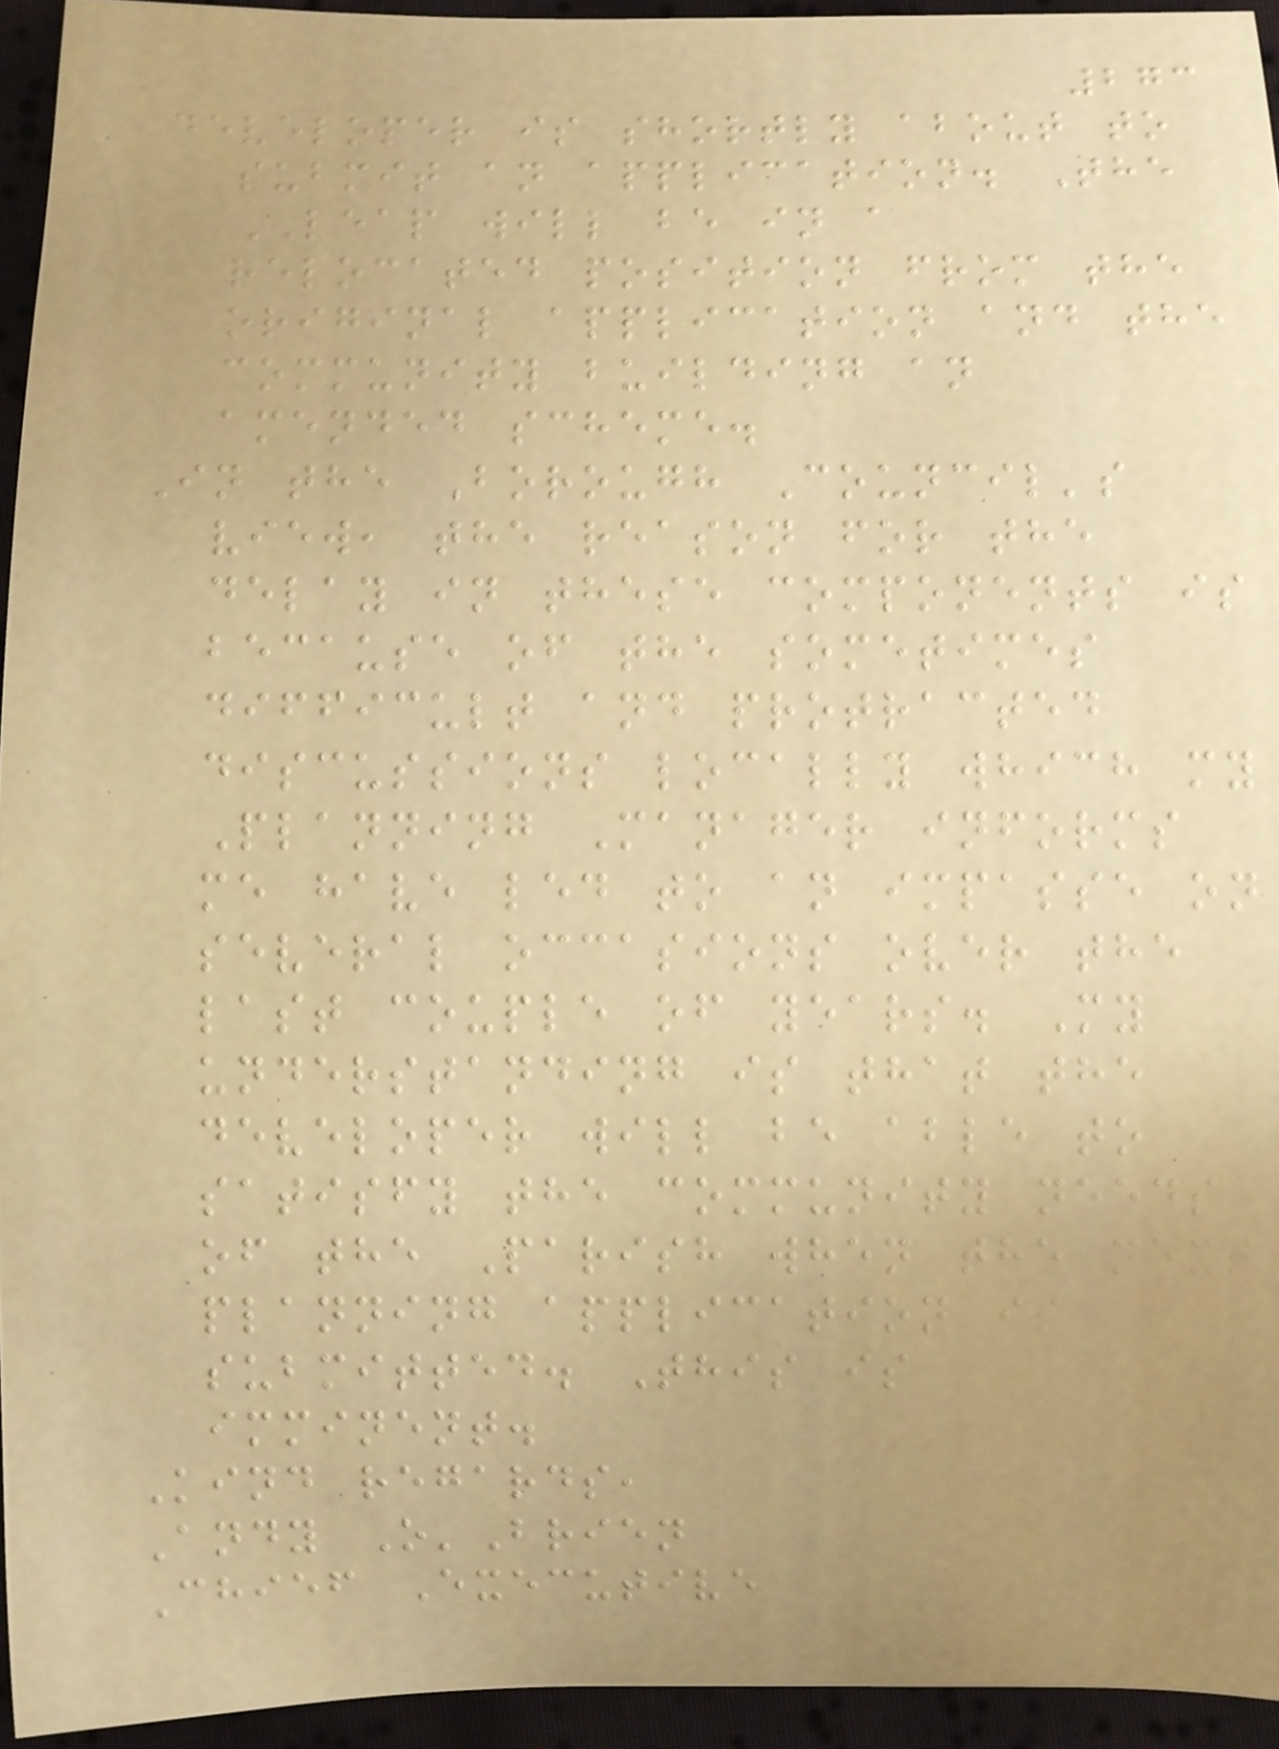273
developer is shortly about to
submit an application. The
LEAP will be in a
relocated position from the
original application and the
community building an
amended scheme.
In the Borough Council's
view, the reason for the
delay in these components is
because of the sometimes
difficult and protracted
discussions locally which my
Planning Manager informs
me have led to an impasse on
several occasions over the
last couple of years. My
understanding is that the
developer will be able to
satisfy the community needs
of the Parish when the next
planning application is
submitted. This is
imminent.
Kind regards,
Andy O'Brien
Chief Executive
